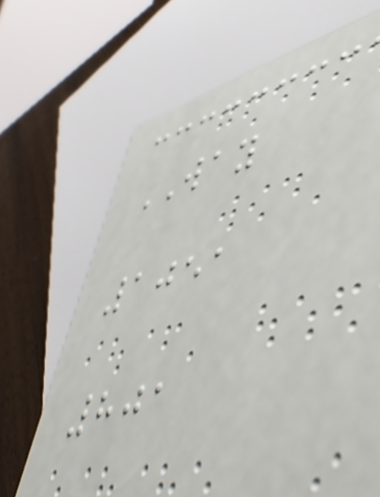WAY
1051
801
